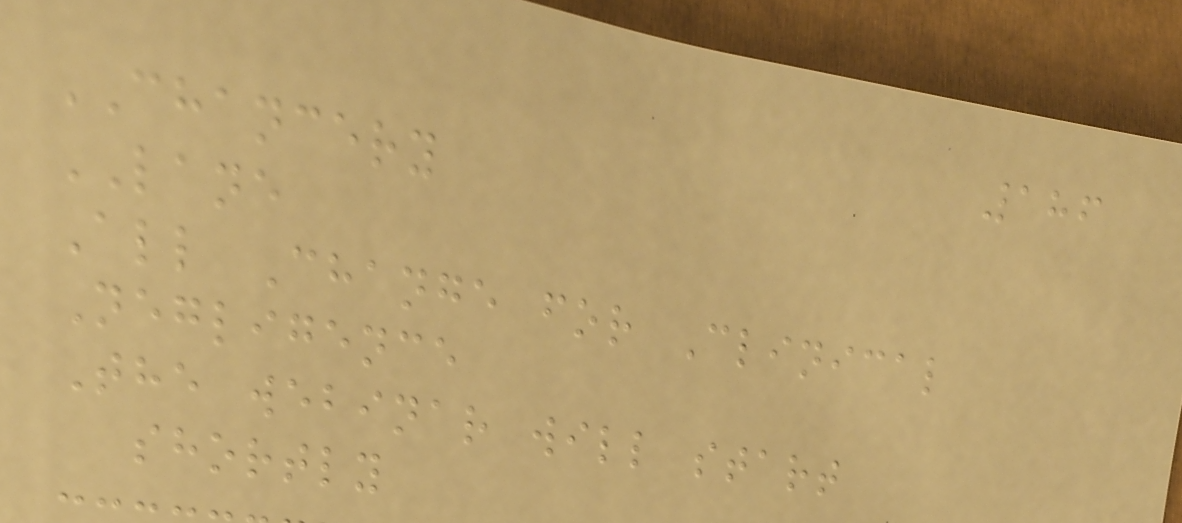186
CHANCERY
LANE
All Change for Clinical
Negligence
The webinar will start
shortly
